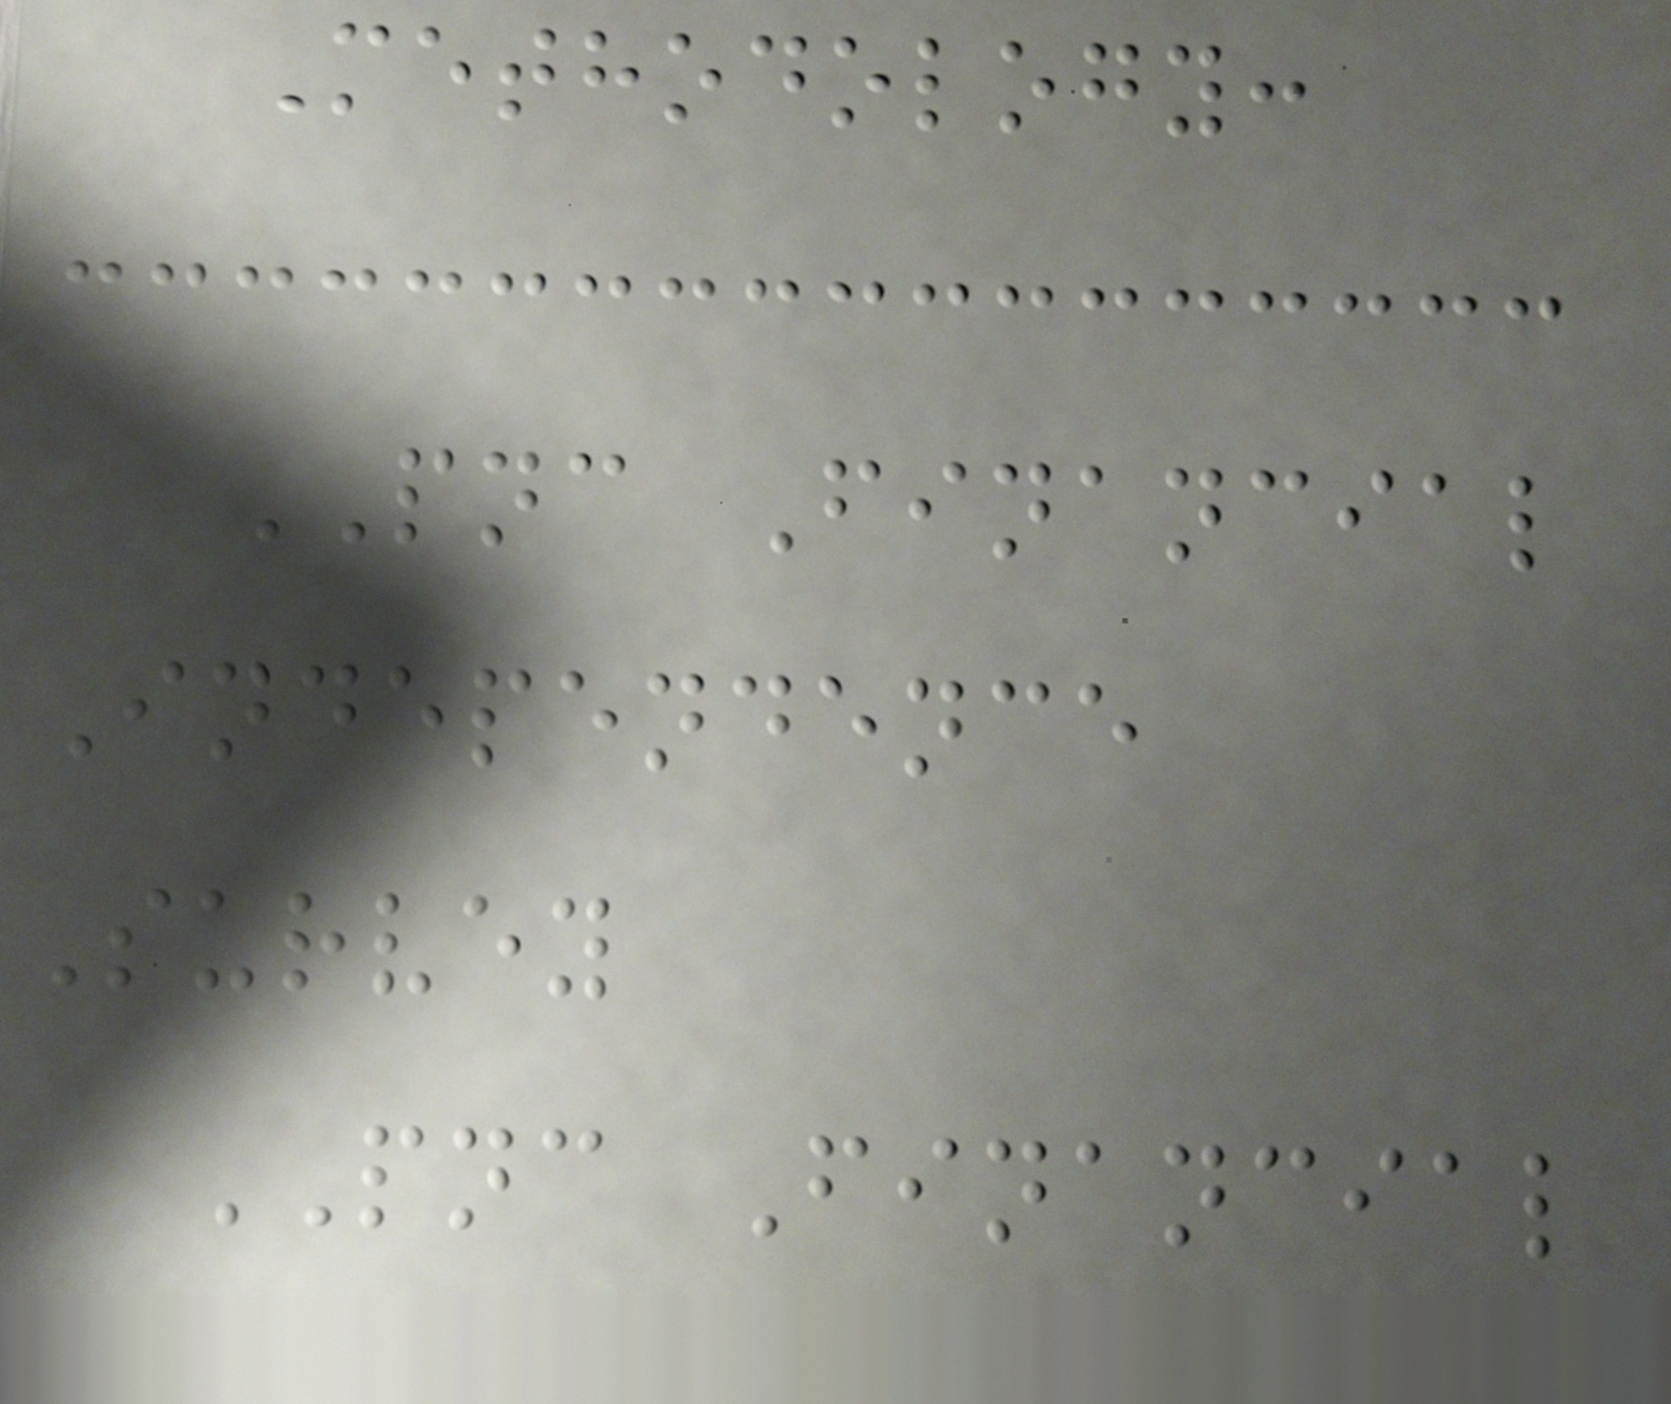Methodology:
PNC Financial
Independence
Survey
PNC Financial
